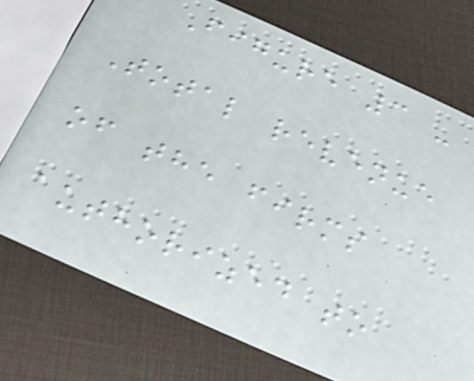Figure 3 -
Total revenue
of the firms
authorized to
